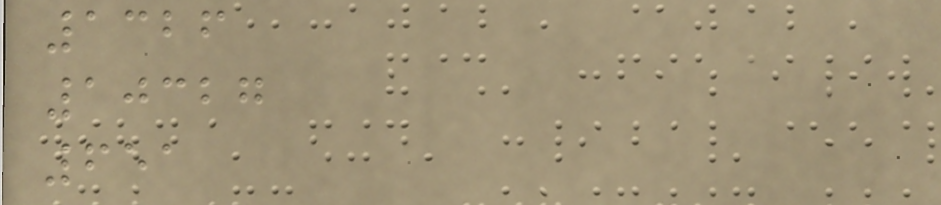1326
10327
651
